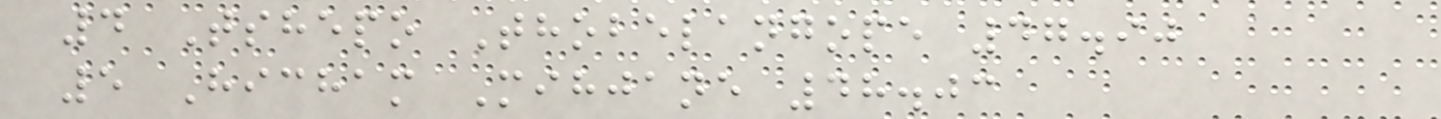4 Tshepo Thobelangope 47.90
5 Hicham Mihjane 48.03
